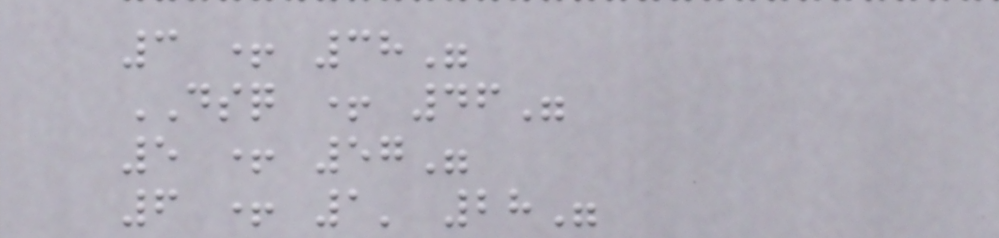3 + 38"
DSQ + 46"
5 + 57"
6 + 1' 28"
